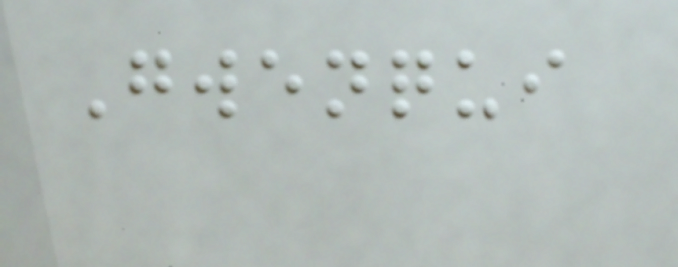Gwenqui
